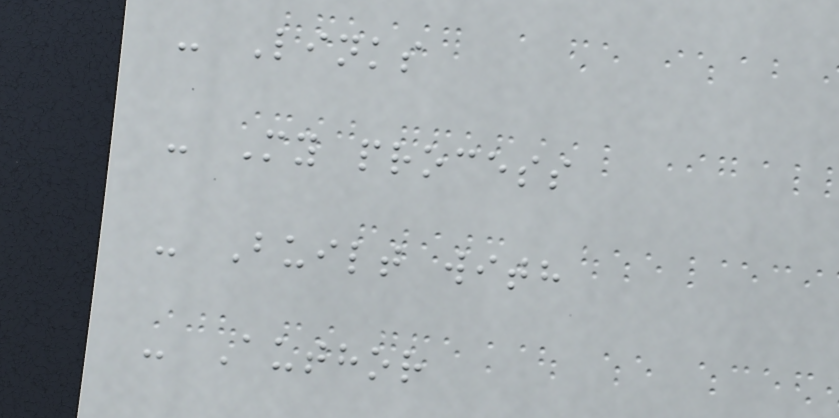- Links
- My process
- Built with
- Author
